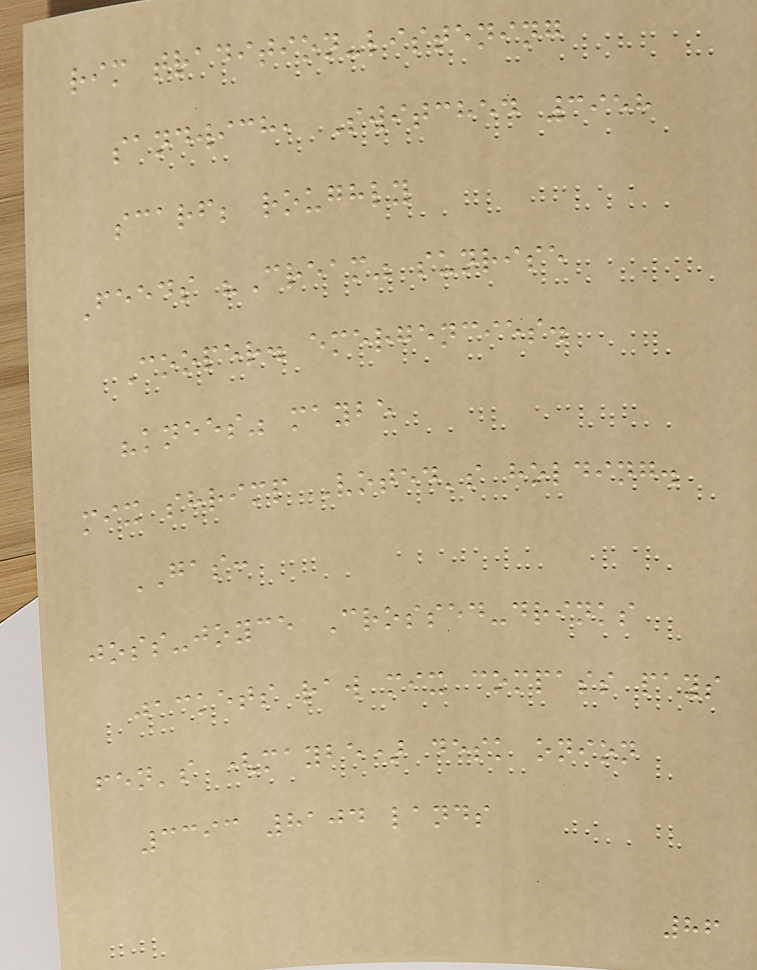rim tradition-listening
sandwich, Switched 3958
scarf; roughly
Feeds "Cream" sunrise
Cooper. emergencies.
"knees" maybe
mix shrimp Voted's holding.
GAS:
joss-joyce Crossed-drinks
jackets raw mix compass pays
fen's (maybe) desk onion
3393 8104 lands
86
